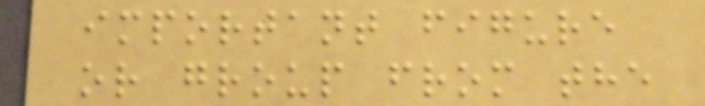important figure
or group from the
